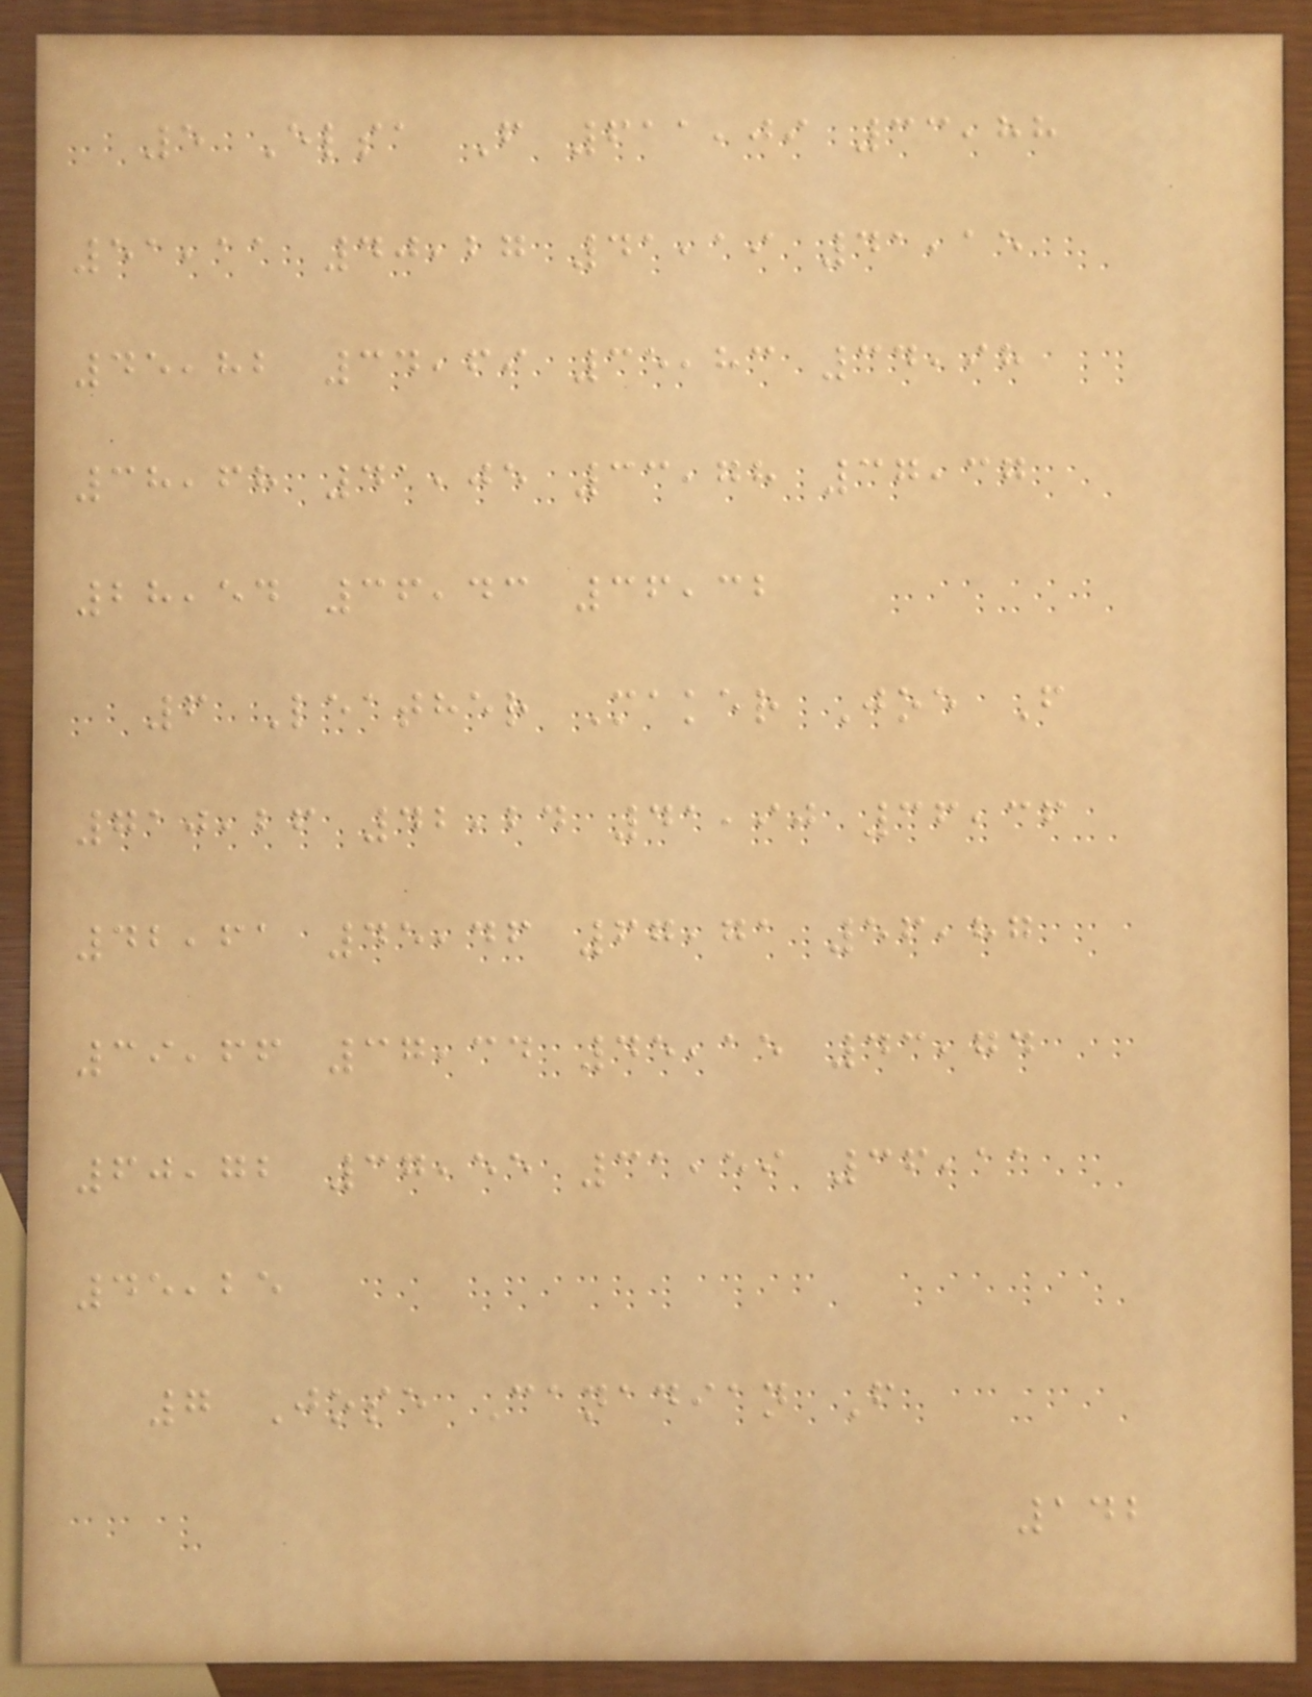5 Elsa F 611,09 33,88
51,11 40,27 41,19 41,15
45,82 34,69 35,83 34,98
38,68 41,05 33,78 37,37
28,54 36,43 36,32
6 Leather Maker Joe F
710,26 42,24 41,90 36,36
42,61 45,46 67,71 56,87
39,66 37,34 45,15 43,74
60,72 37,55 31,59 36,11
45,25
7 Jose Canadian F
142
